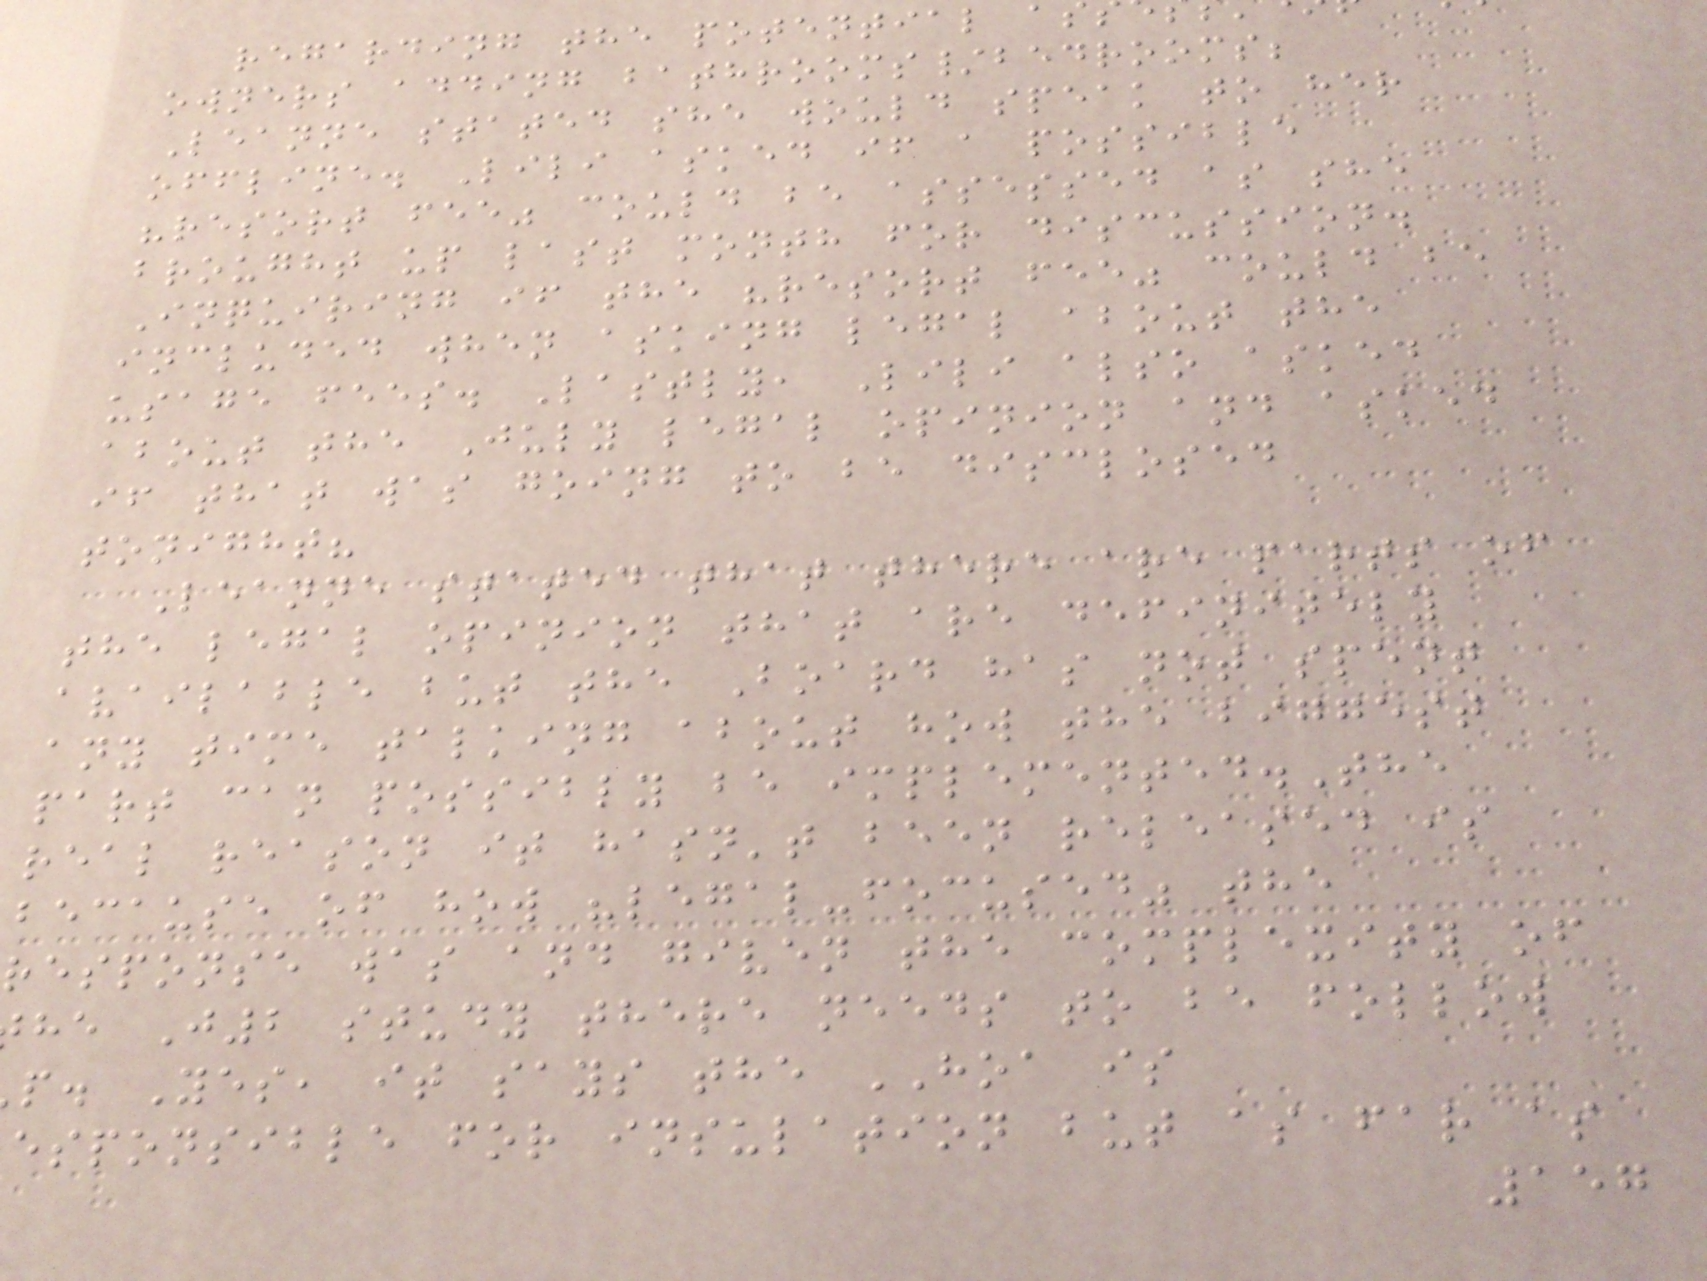regarding the potential a
owners adding bathrooms/bedrooms;
Leanne stated she would speak to her
offline. Lili asked if a possible
"resort fee" could be assessed as she
brought up last month for discussion.
Inquiring if the "resort fee" could be
included when asking legal about the
usage fees. Lastly, Lili also asked
about the July legal opinion and asked
if that was going to be disclosed
tonight?
Leanne stated that there are parts of
the legal opinion that are definitely
available but the Board has not spent
any time talking about how the biggest
part can possibly be implemented.The
real reason it hasn't been released is
because of how "legal-focused" the
response was and given the complexity of
he J2 study there needs to be follow
p. Yes, it says the HOA is
esponsible for insulation but as far as
157
